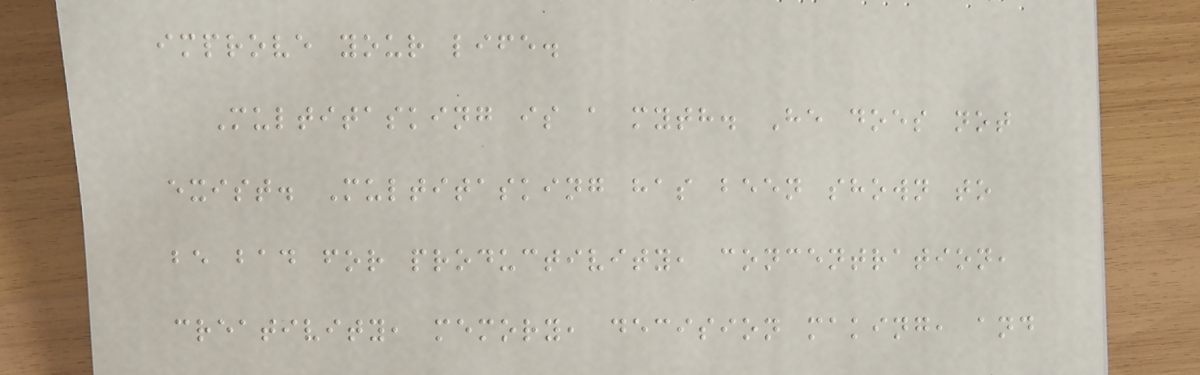improve your life.
Multitasking is a myth. He does not
exist. Multitasking has been shown to
be bad for productivity, concentration,
creativity, memory, decision making, and
